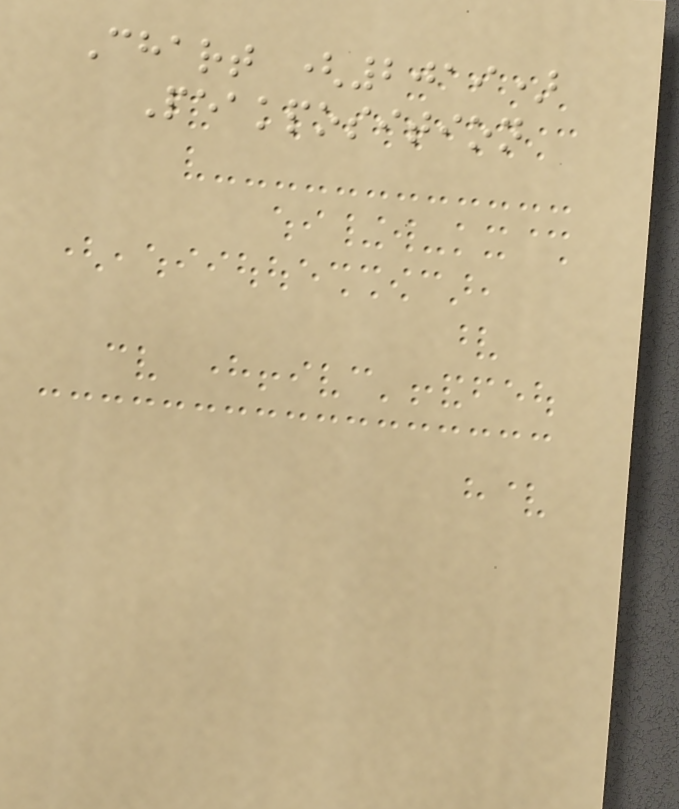Chart (2019)
Peakposition
